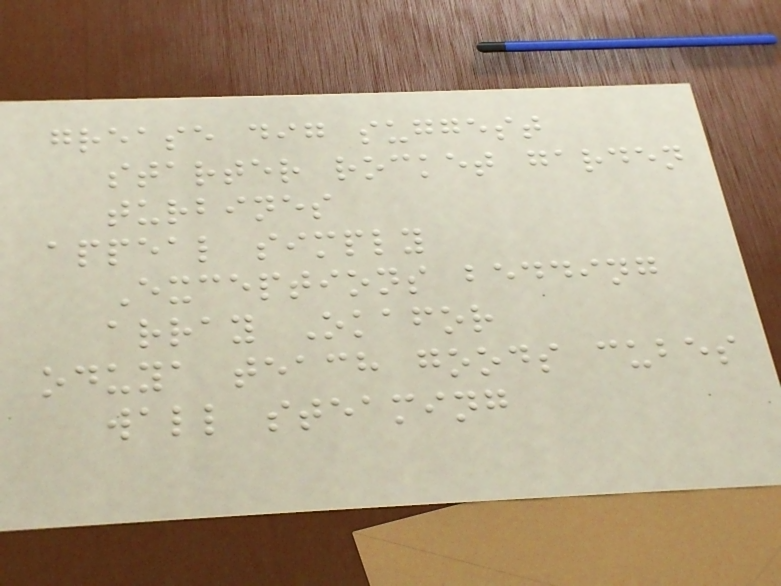grease dig suggest
starter rocket garden
turbines
appeal simply
Exceptions bedding
array Okafor
oduya teach goods cubes
wall steaming
